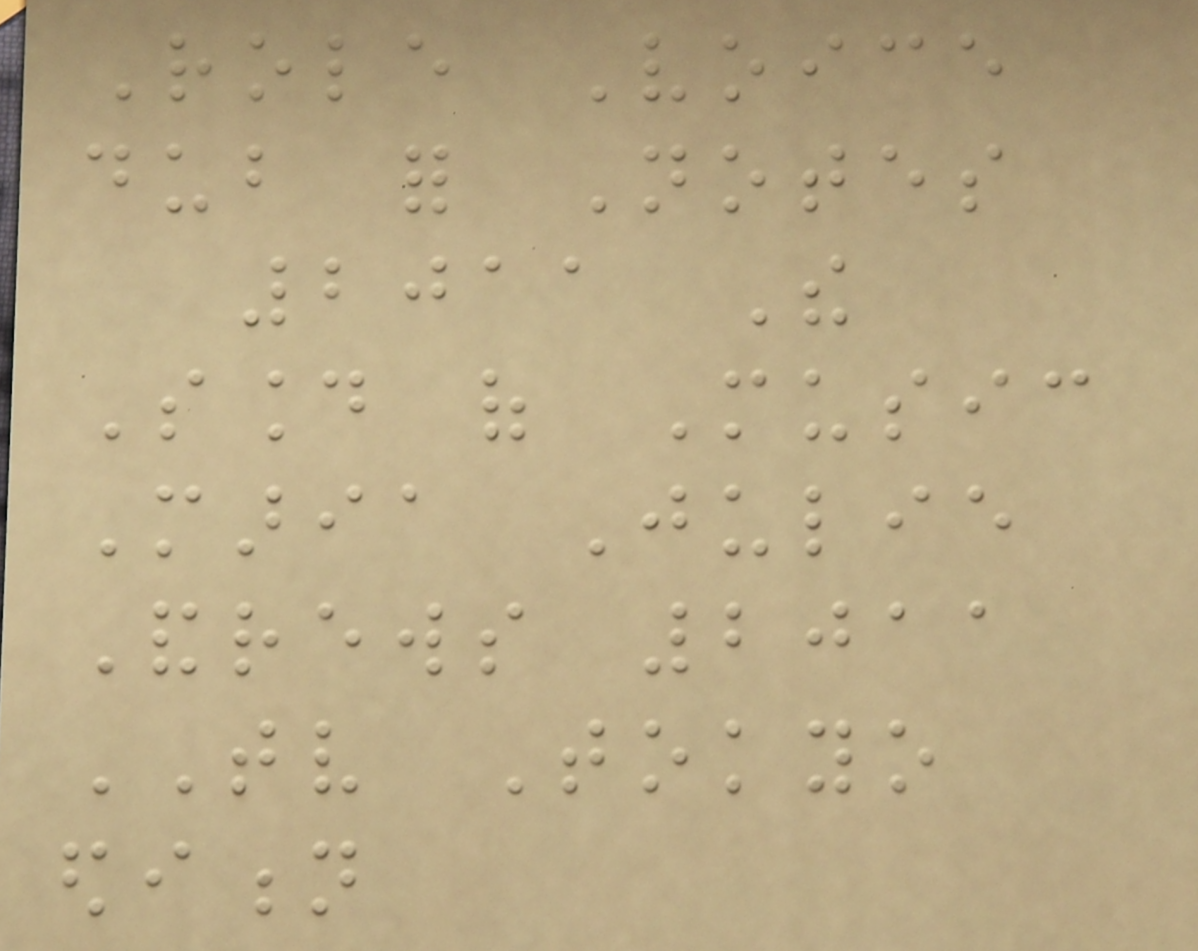Role Voice
dub for Notes
2011 The
Sound of Music
Maria Julie
Andrews 2011
TV Tokyo
edition
